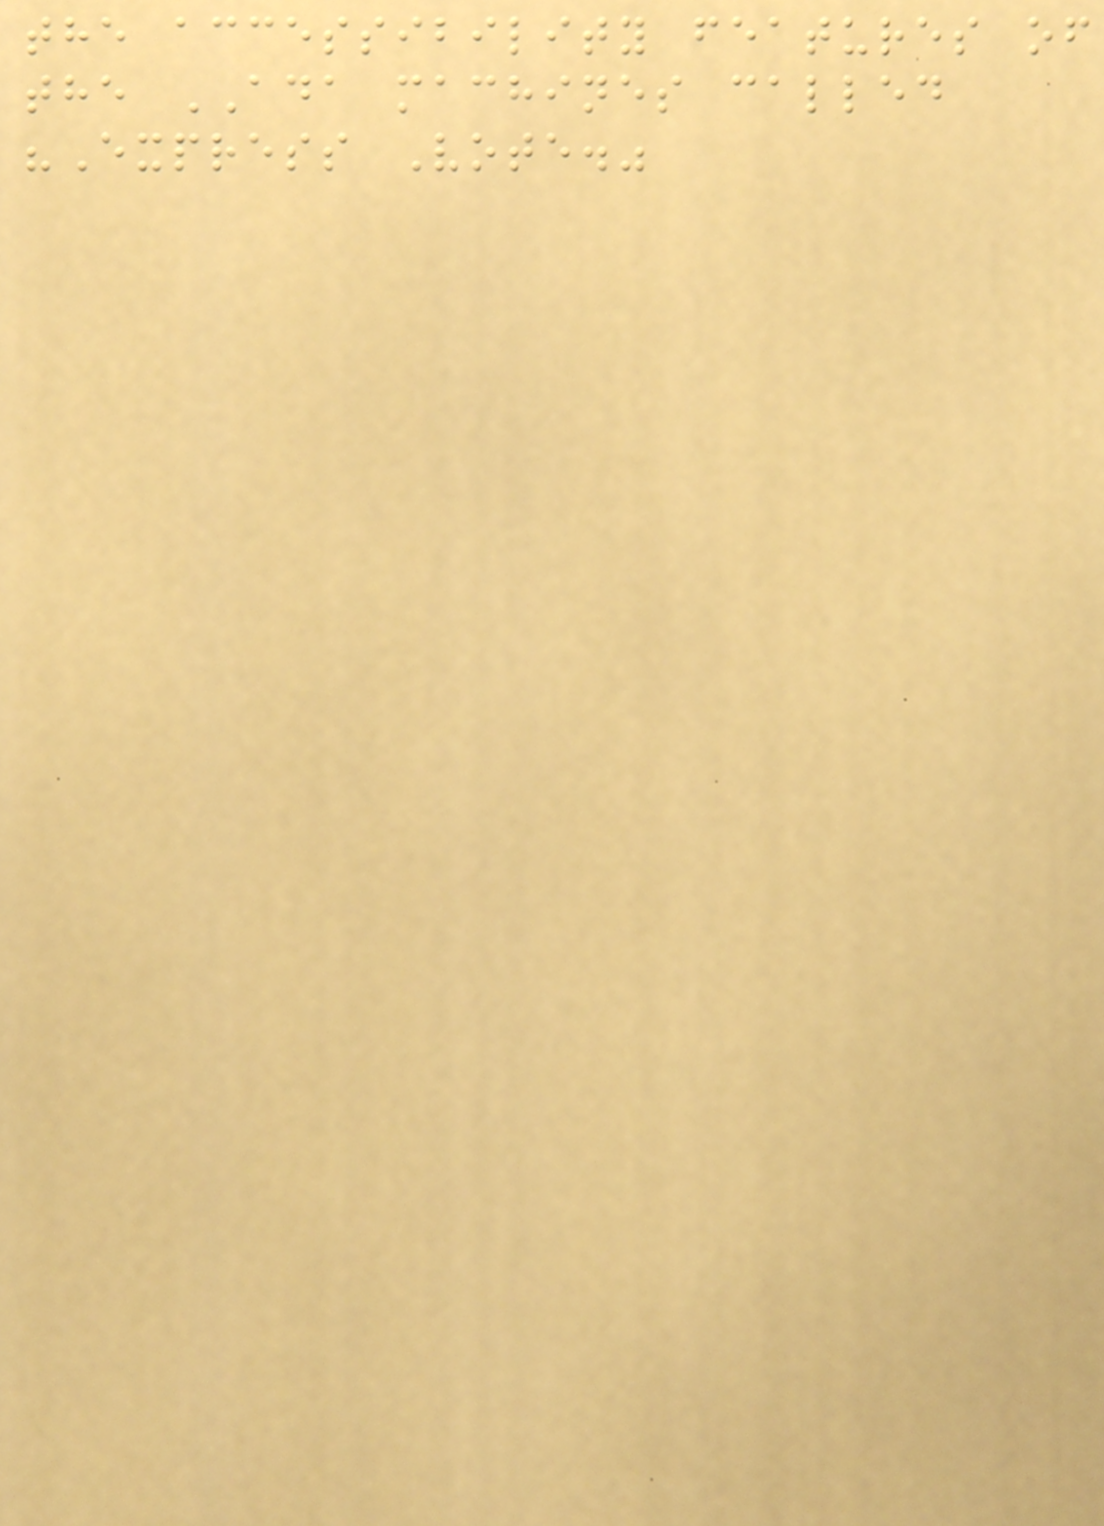the accessibility features of
the ADA machines called
"Express Vote."
